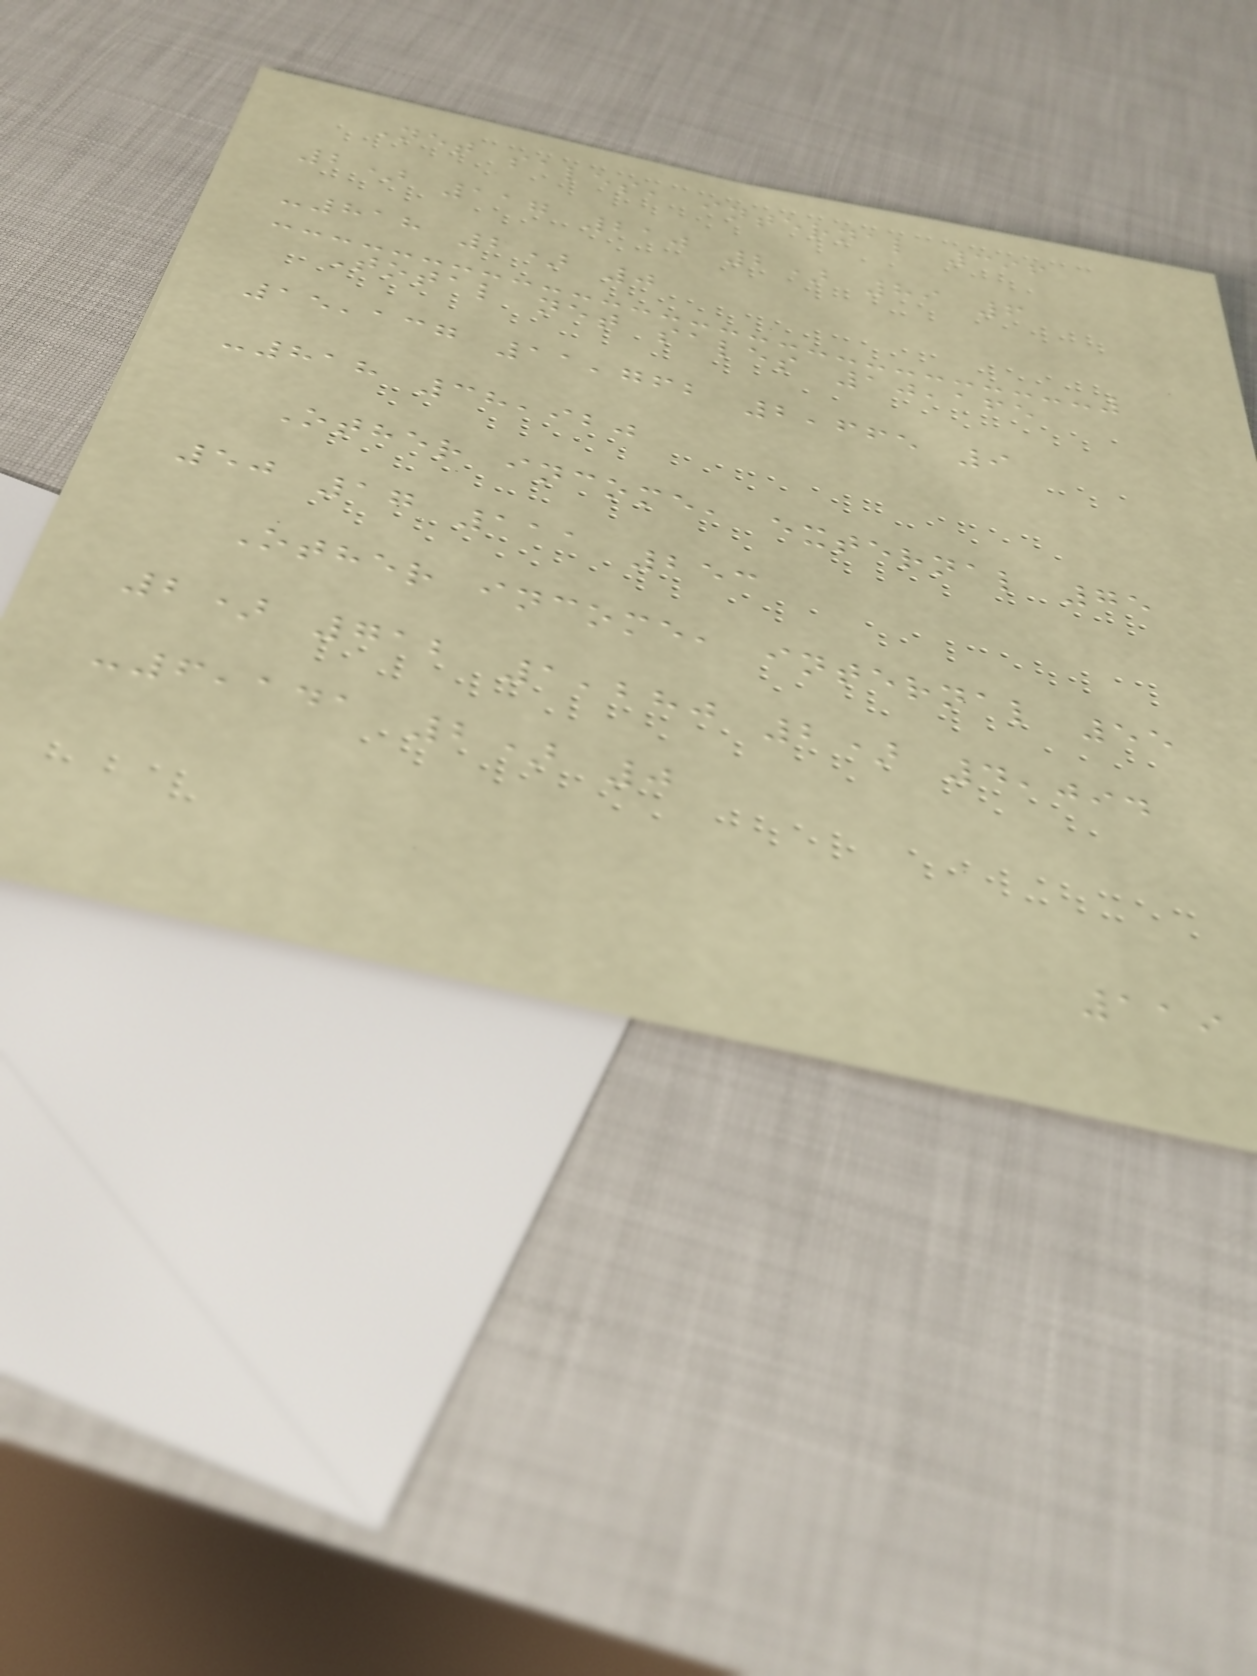Net sales, internal 396
2) 117 210 2) 89 6
-818 2) 0
Total net sales 10,165
15,137 11,762 2,665 9
-818 38,920
Other income, external 75
50 17 111 253
Other income, internal 55
2) 712 1,280 2) 4,094
-6,141 2) 0
119
